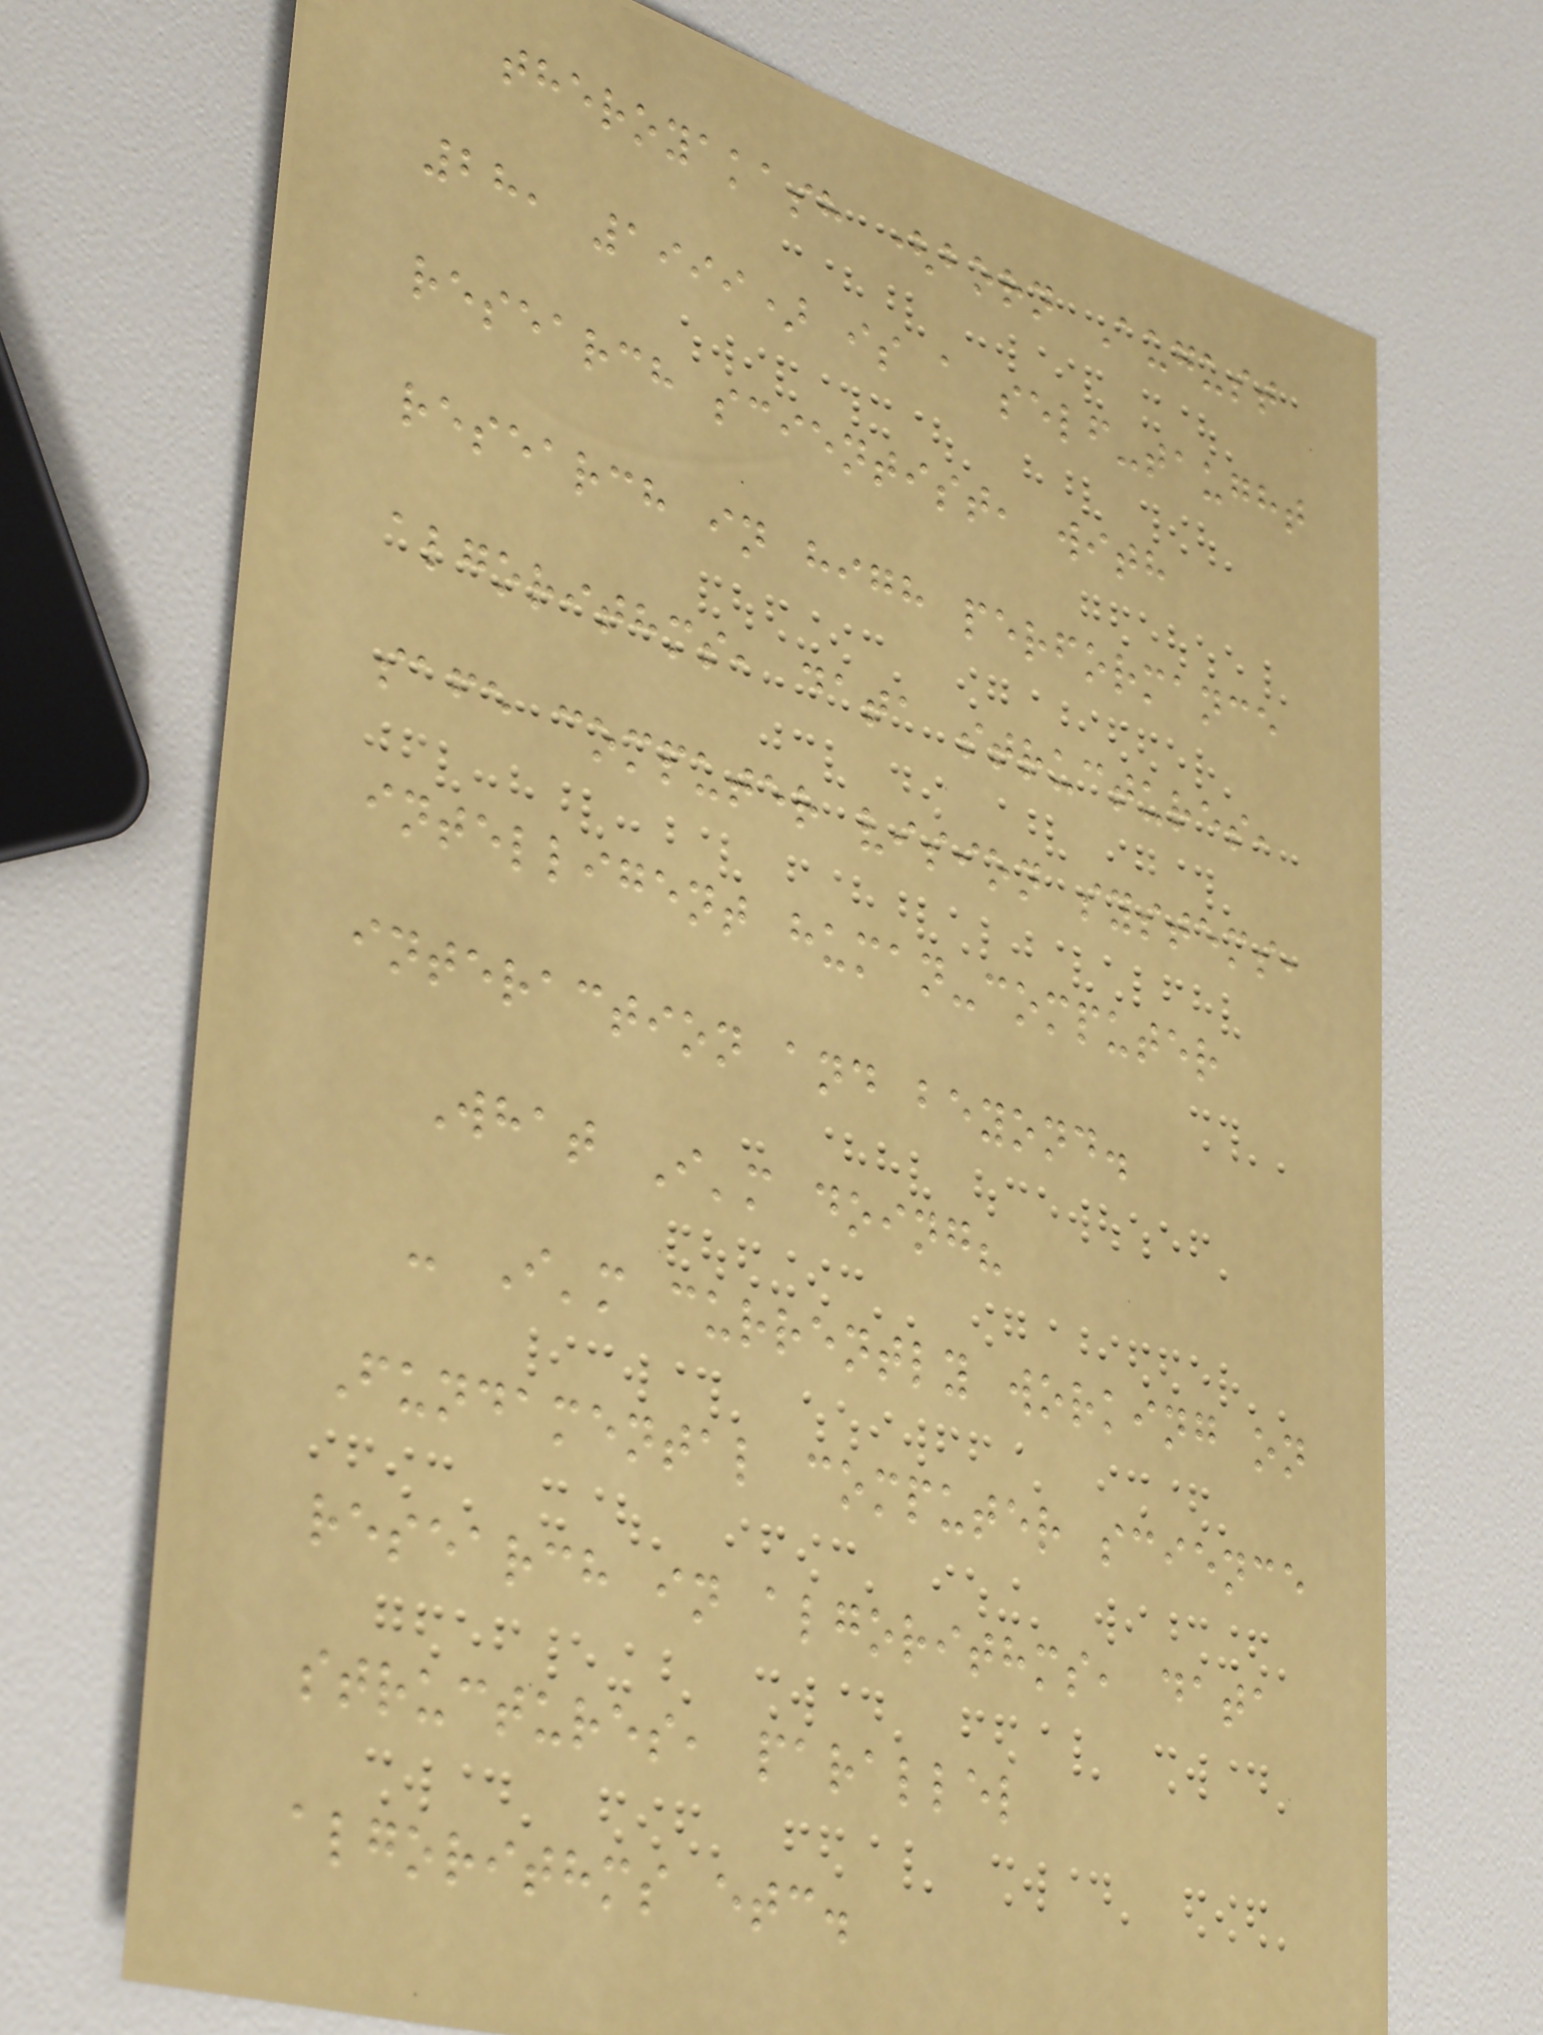theroyakash (born August
28, 1999) is a self-taught
research scientist, with
research in high performance
algorithms, data structures,
safe computer vision systems,
intelligent human-computer
interaction and beyond.
What I'm doing?
- I'm currently working on
Fundamental computer science
research in algorithms, data
structures, parallel
algorithms etc.
